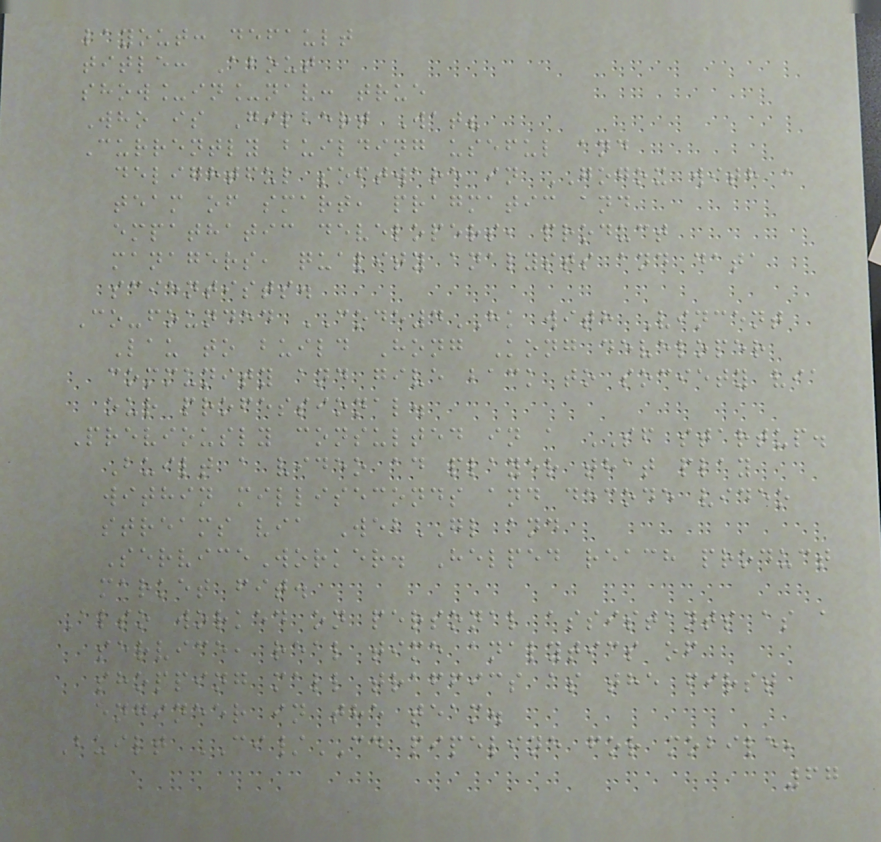layout: default
title: About
show_in_nav: true
Who is Gilbert Wat?
Currently building useful and
delightful software in GOGOX with a
team of smart, pragmatic and
empathatic developers, product
managers, quality analysts and data
scientists.
Co-founded CODE4HK with Vincent
Lau to build Hong Kong developer
community and give back to society via
our professional.
Previously consulted in a SF startup.
Built a video ad player that play
within milliseconds and decode video
streams via WebGL and
ServiceWorker. Helped reach product
market fit.
Also worked on personal assistants as a
service, real time analytics of
shopping mall traffics as the first
engineer in the team.
Built CI/CD pipeline for mobile,
67
